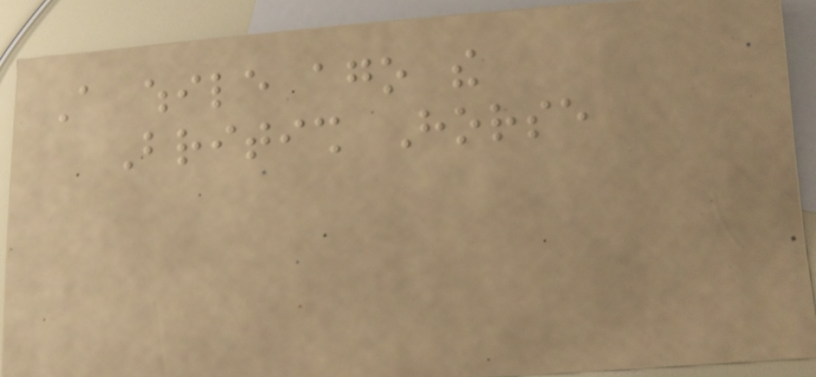A while ago the
British Horse
